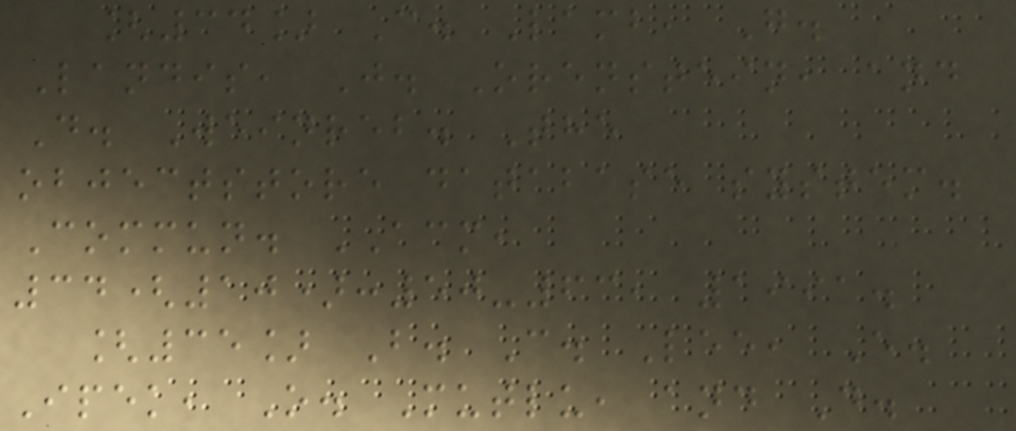[34] C. Lamb, G.
Landis, J. Orenstein, and
D. Weinreb. The
objectstore database system.
Commun. ACM,
34(10):50-63, 1991.
[35] B. C. Lee, E.
Ipek, O. Mutlu, and D.
